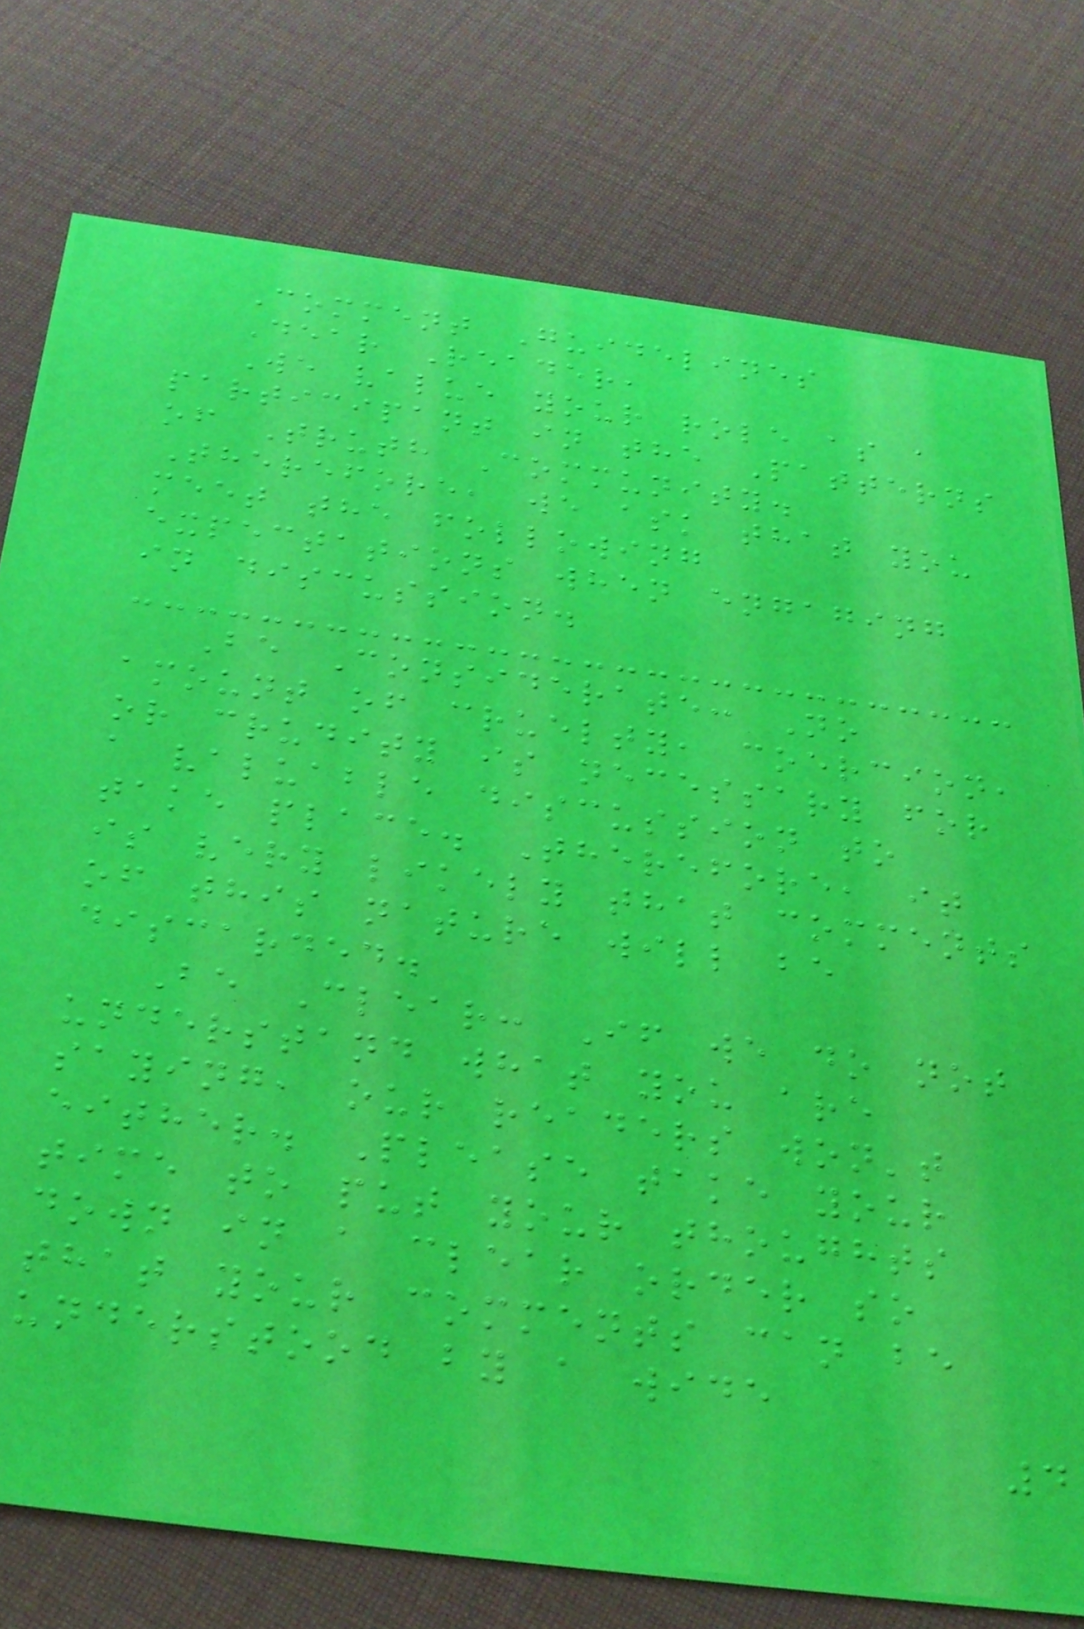Comment Guidelines
Dear Reader,
We value your role as a
participant in the Patterns
of Truth Community.
Therefore, we ask that you
meet the following
expectations when engaging
in discussion.
Be Considerate: No
amount of cruelty, coercion,
or crudity is necessary for
a valuable discussion to
take place. Therefore, it
is very likely that comments
of this nature will be
discarded.
Be Clear: If we do not
understand what you are
saying, our readers won't
either. Please take your
time to put your thoughts
down in a clear order so
that your comments can be
understood by a wide
4
